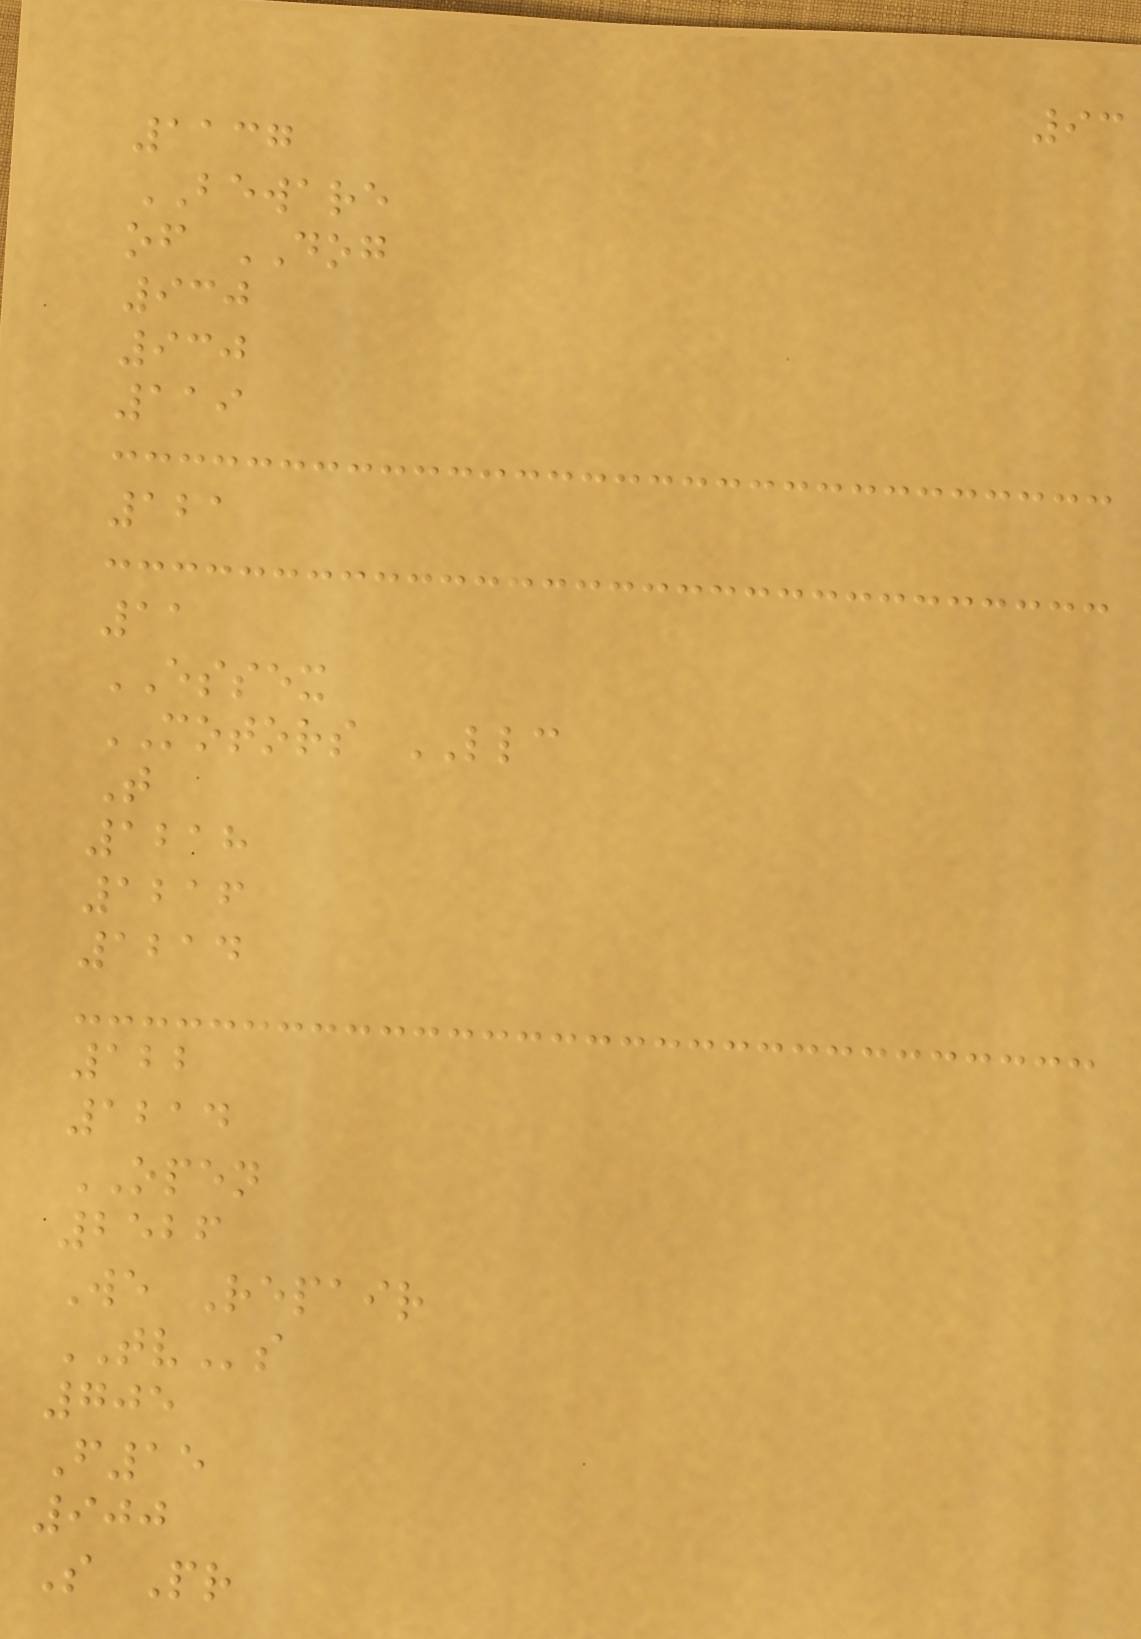93
1137
BEWARE
of DOG
930
930
119
121
11
ESSEX
MOTORS LLC
T
1218
1216
1214
122
1214
OPEN
2526
We Repair
TVs
705
F15
900
S Pr
